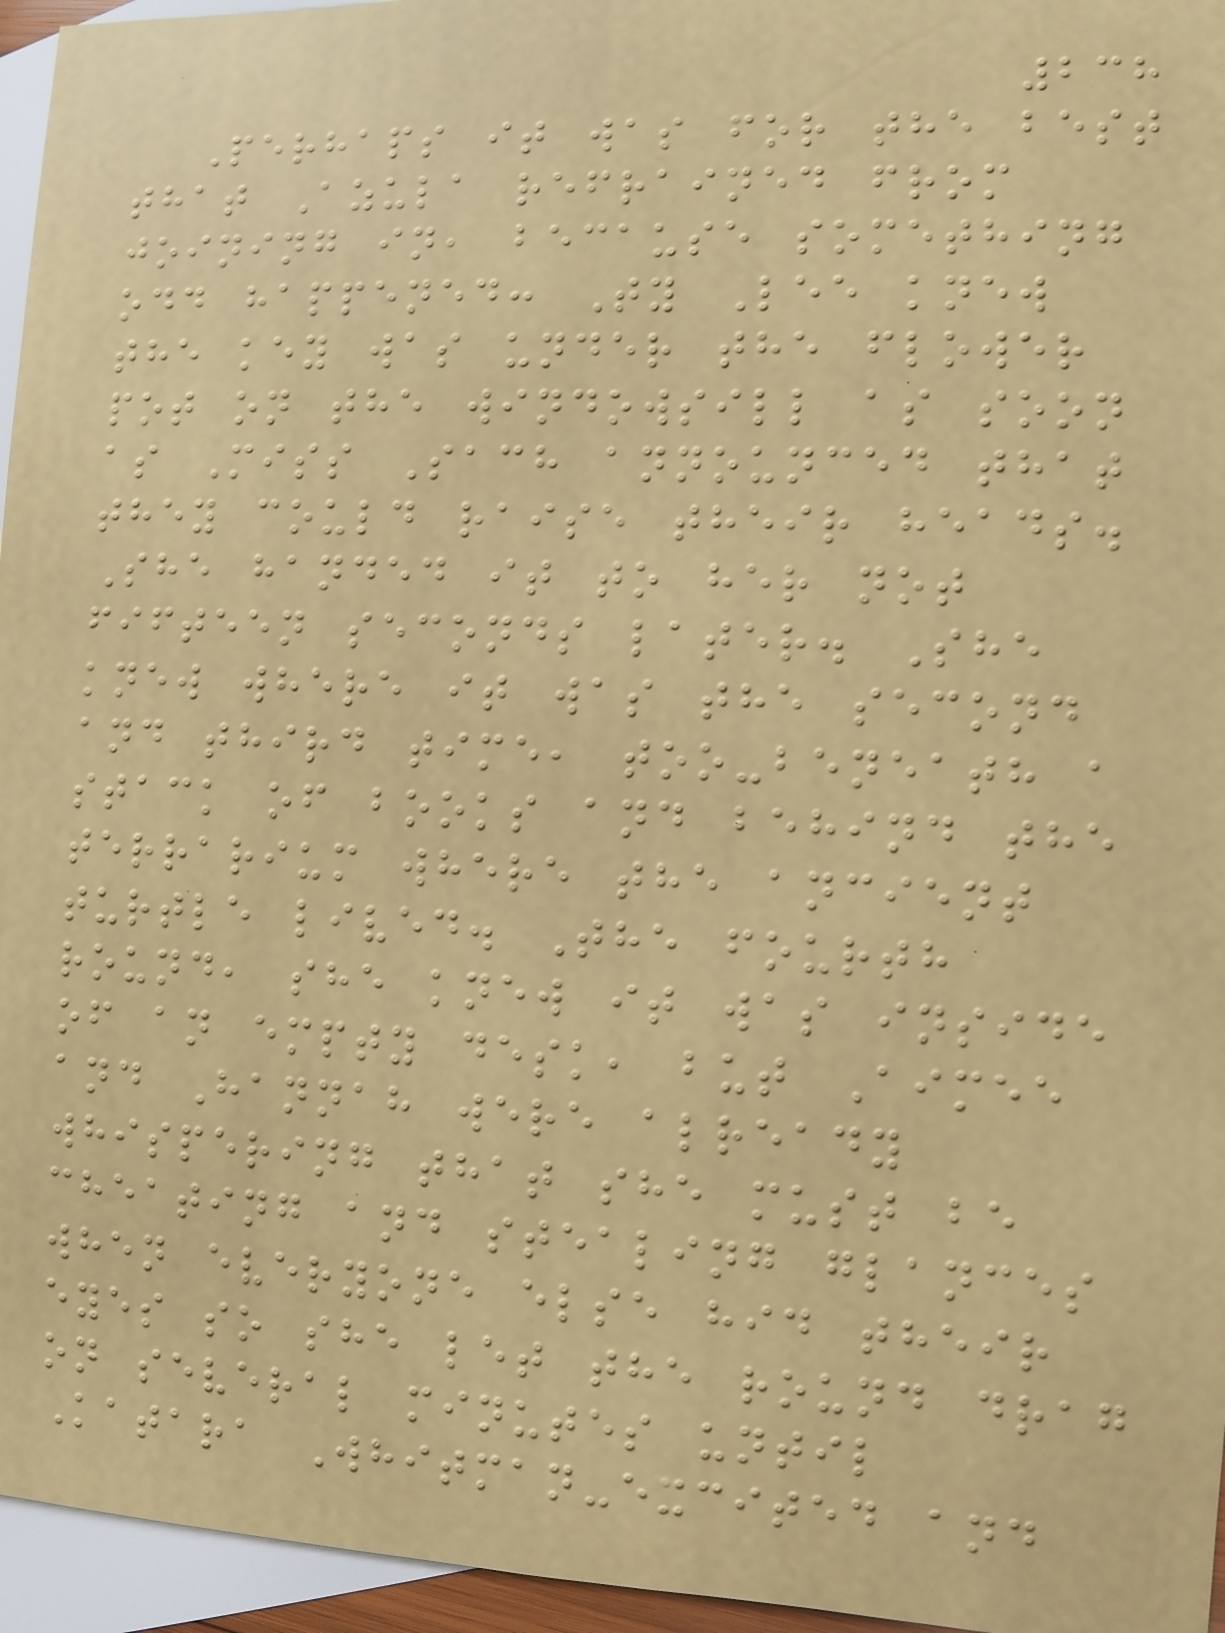238
Perhaps it was for the best
that Azula refrained from
joining in, because something
odd happened: Ty Lee knew
the key was under the flower
pot on the windowsill as soon
as Miss Sach announced that
they could raise their heads.
She handed it to her not
fifteen seconds later. She
knew where it was the second
and third time, too-beneath a
stack of books and behind the
terrarium where the ancient
turtle lived. The fourth
round, she knew it was inside
of an empty desk, but Aimee
and Hannah were already
whispering that she must be
cheating and stealing glances
when everyone else hid their
eyes so she let the round drag
on several minutes until
Katara Whitman-excited and
